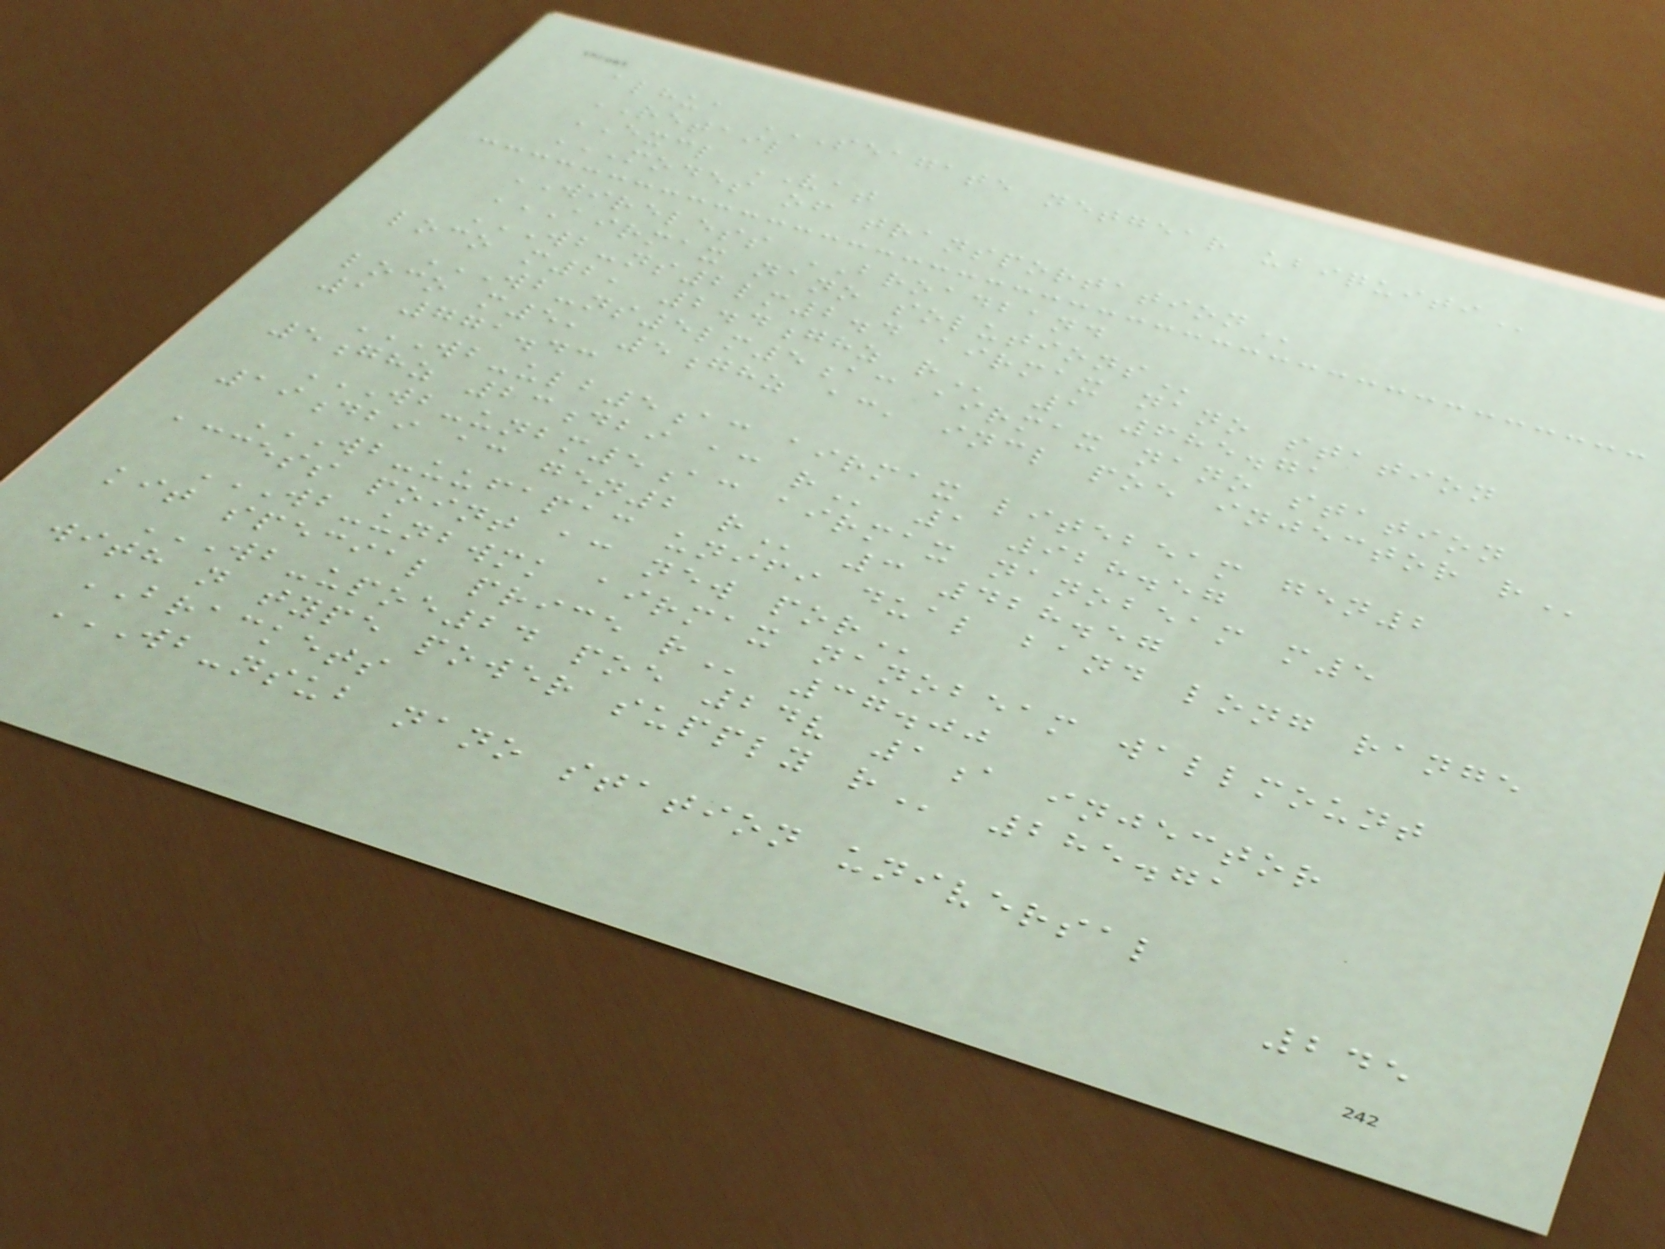alhua SEAGATE NETGEAR UBIQUITI
RETAIL
EXCL VAT
MODES OF TRANSPORTATION
WIRELESS BROADBAND
AIRMAX NANO SOLUTIONS
WB-NS2LM2.4 AIRMAX NANO STATION
LOCO M2, 2.4GHZ R 1 685.71
WB-NS5LM5AC AIRMAX NANO STATION
LOCO M5, 5GHZ AC, INCL POE INJECTOR R
1 771.43
WB-ULB5AC AIRMAX LITEBEAM GEN2
5GHZ 23DBI AC R 1 928.57
WB-UNBM5AC AIRMAX NANOBEAM M5
19DBI AC GEN2 R 3 428.57
WB-UUFAPAC UNIFI DUAL BAND LONG RANGE
ACCESS POINT AC NEW POR
WB-UNBWMK AIRMAX NANOBEAM WALLMOUNT
KIT SPECIAL PRICE R 37.00
WB-UPOE24 POE 24V 1A INJECTOR
WITH N TYPE POWER SUPPLY R 285.71
BRACKETS
WB-NSUB NANO STATION UNIVERSAL
245
